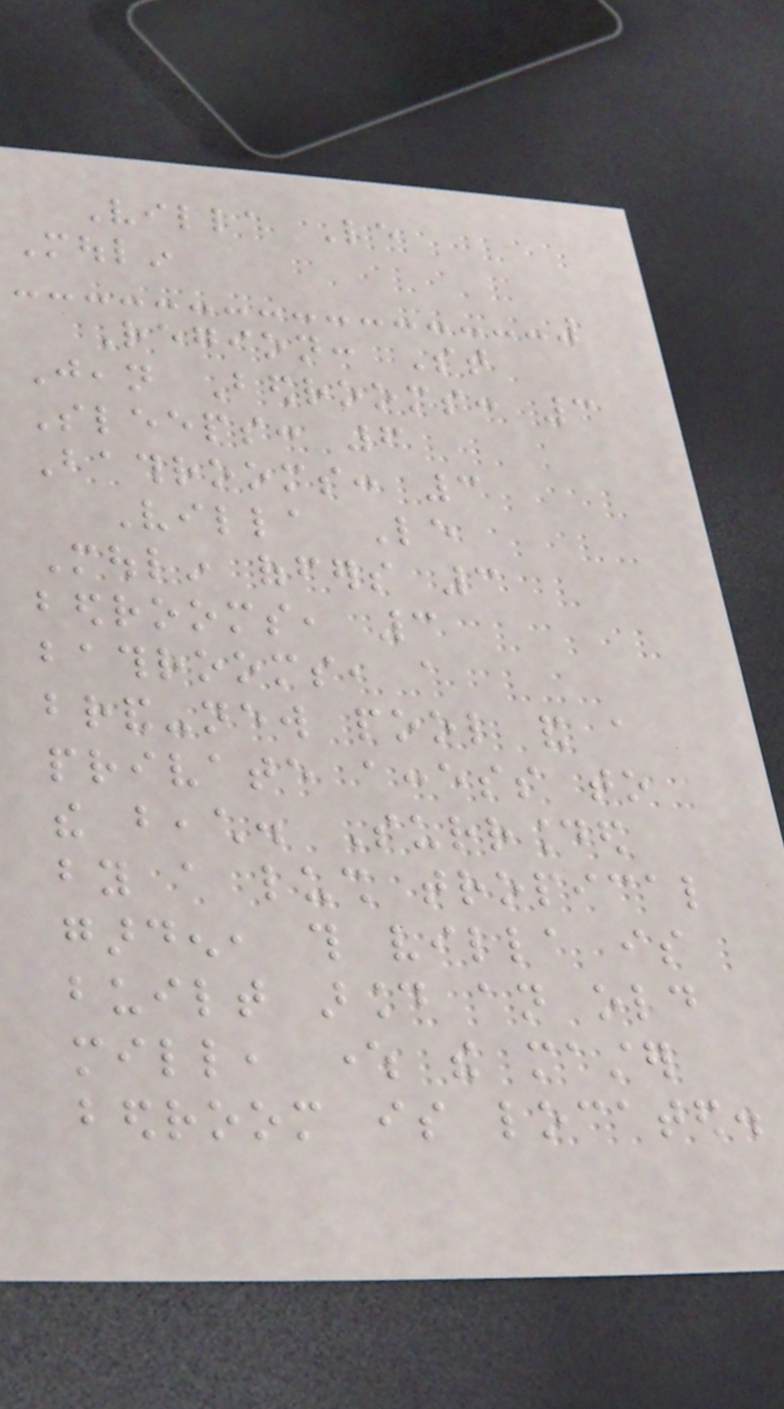Villa Le
Moulin
Region: St
Jean Bedrooms: 3
Sleeps: 6
Bathrooms: 3
Villa Le
Moulin offers 3
bedrooms, 3
bathrooms, a
brand-new pool and a
private access to
the beach. Surrounded
by a lush tropical
garden, this villa is
built around an old
mill, where the master
bedroom is located.
